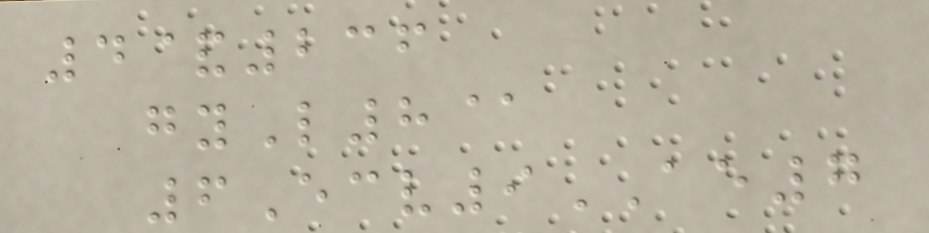4&236
gyL8@
6Ecv9AE7
